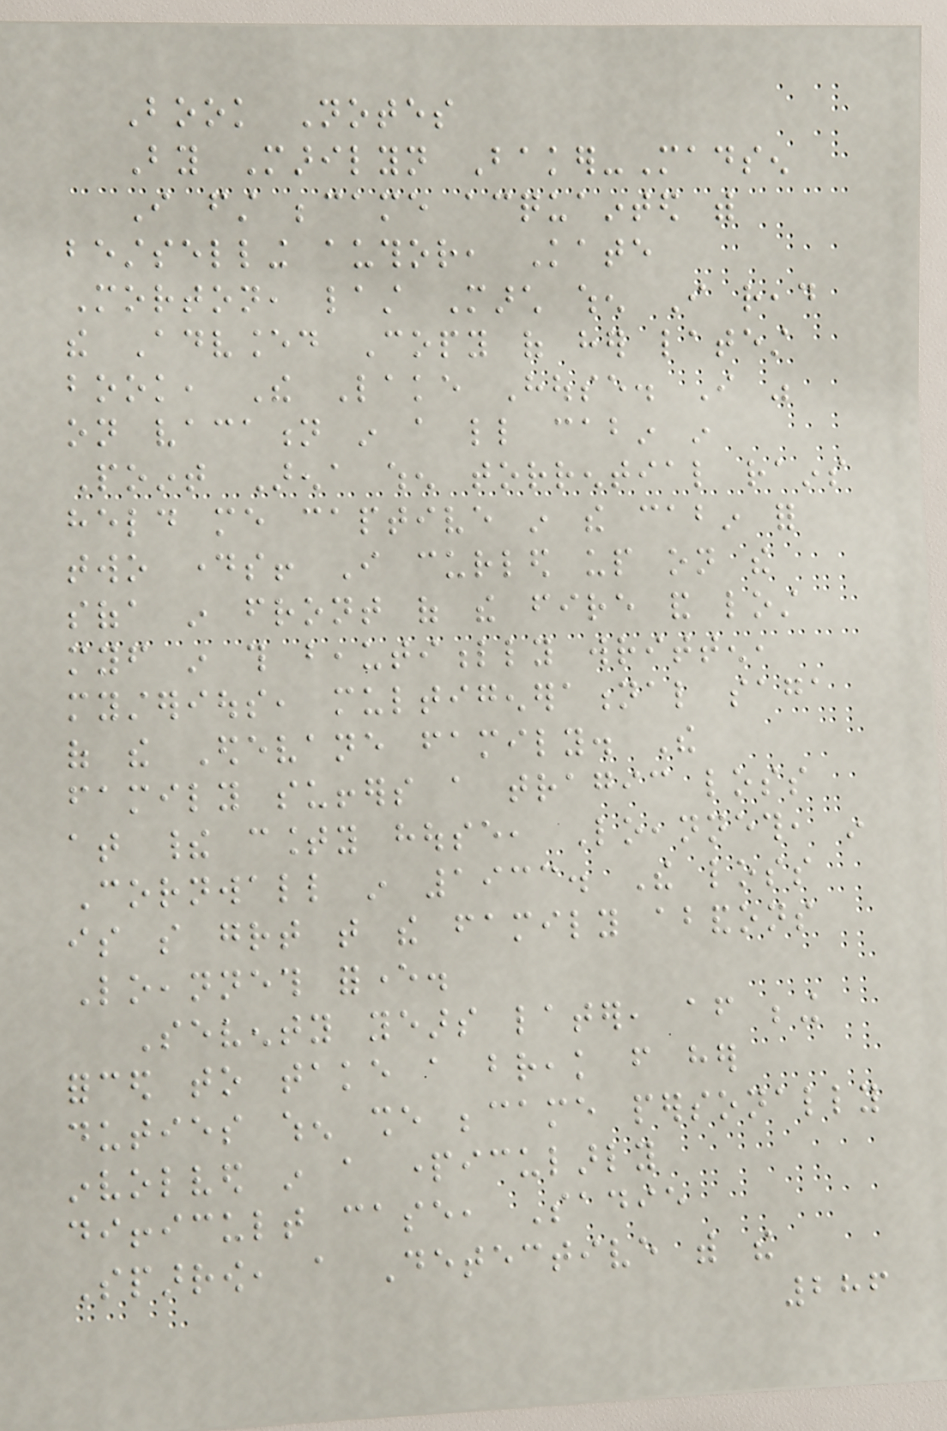Book Notes
By Marilyn Baker-Madsen
I first became acquainted with
bestselling author, Kate
Morton, last March when I read
the Advanced Copy of her latest
book, The Lake House. I was
on vacation in a little cabin in
Point Arena when torrential rains
held me captive in the cabin for
two days! I curled up on the
sofa in front of the fire and lost
myself in this beautifully written,
mysterious, multigenerational saga
of the Edevane family. The
family suffers a tragic loss
at their county house, Loeanneth, in
Cornwall in 1933. The loss
is so great that the family abandons
Loeanneth forever.
Seventy years later, after being
forced to take a break from her
duties when she became personally
involved in a particularly
difficult case, Sadie
Sparrow, a Detective with the
286
